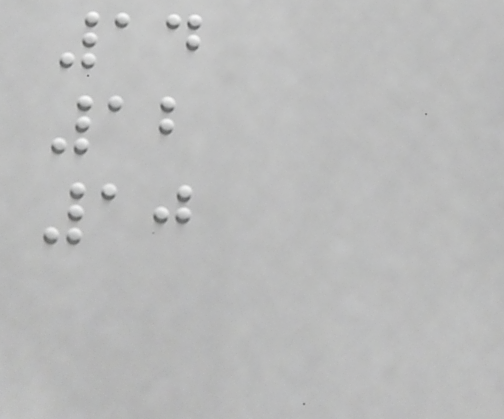14
12
10
